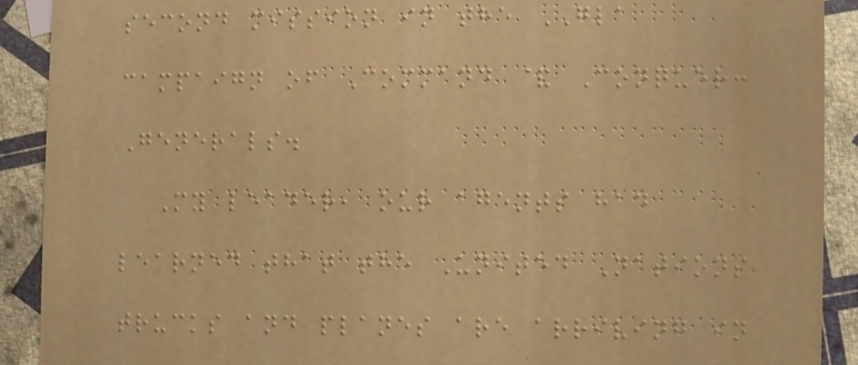second mission in the GLA
campaign of Command & Conquer:
Generals.
My leader, our agents had
learned that the United Nations
trucks and planes are arriving in
